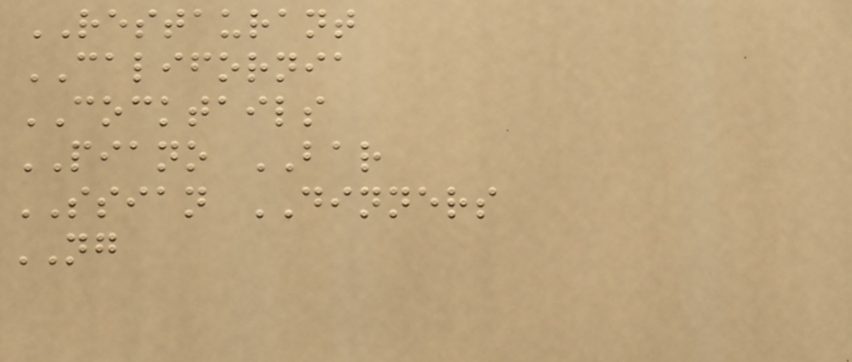RESTAURANT
CALIFORNIA
COCKTAILS
PIANO BAR
SSIAN DINNERS
NG
